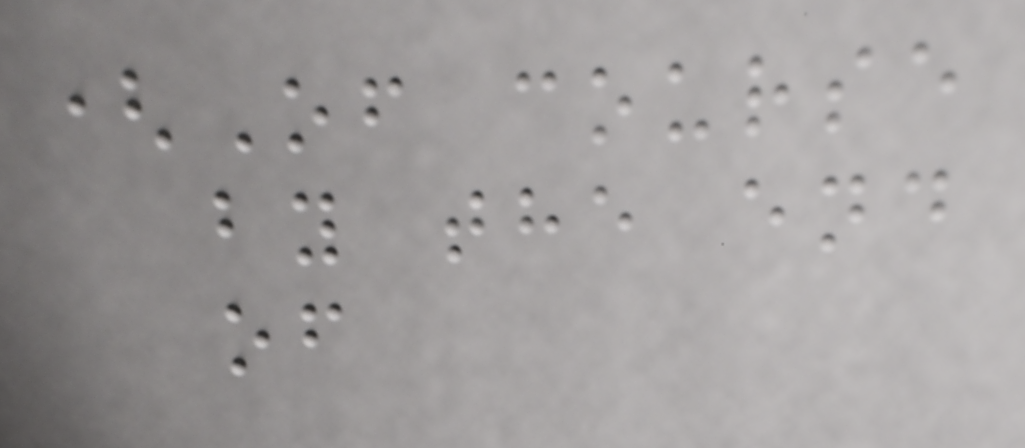(Of course
by the end
of
